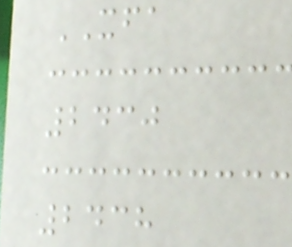XFA
2430
2438
